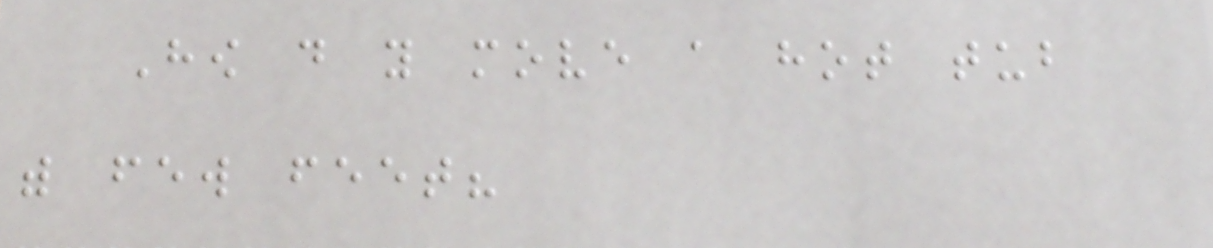How do you move a hot tub
with few feet?
